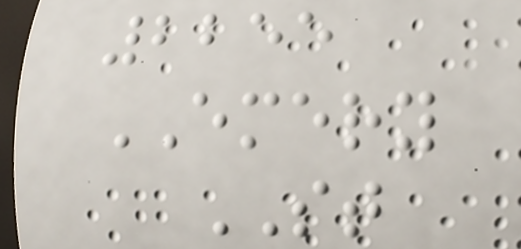2255
EMERY
ST
